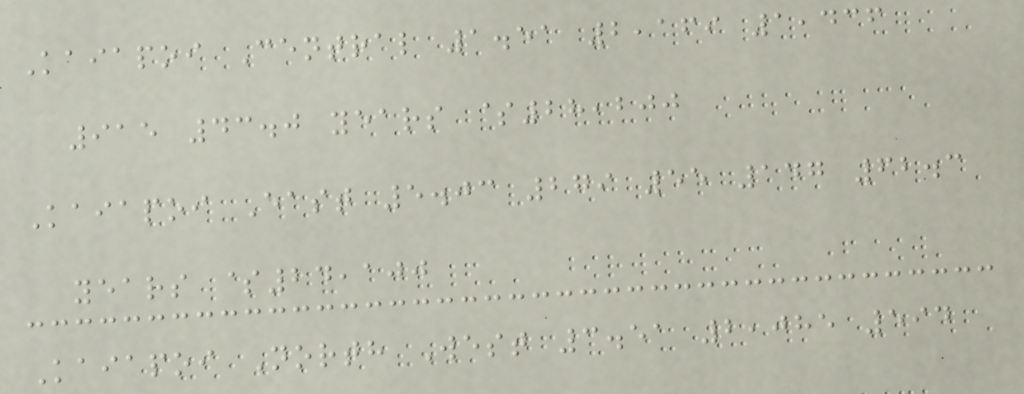Kaiapoi Central 1.51 2,169 1,436
915 43.0 years $28,200
Kaiapoi East 5.03 279 55 147 62.3
years $24,100
Kaiapoi North West 3.51 2,085 594
